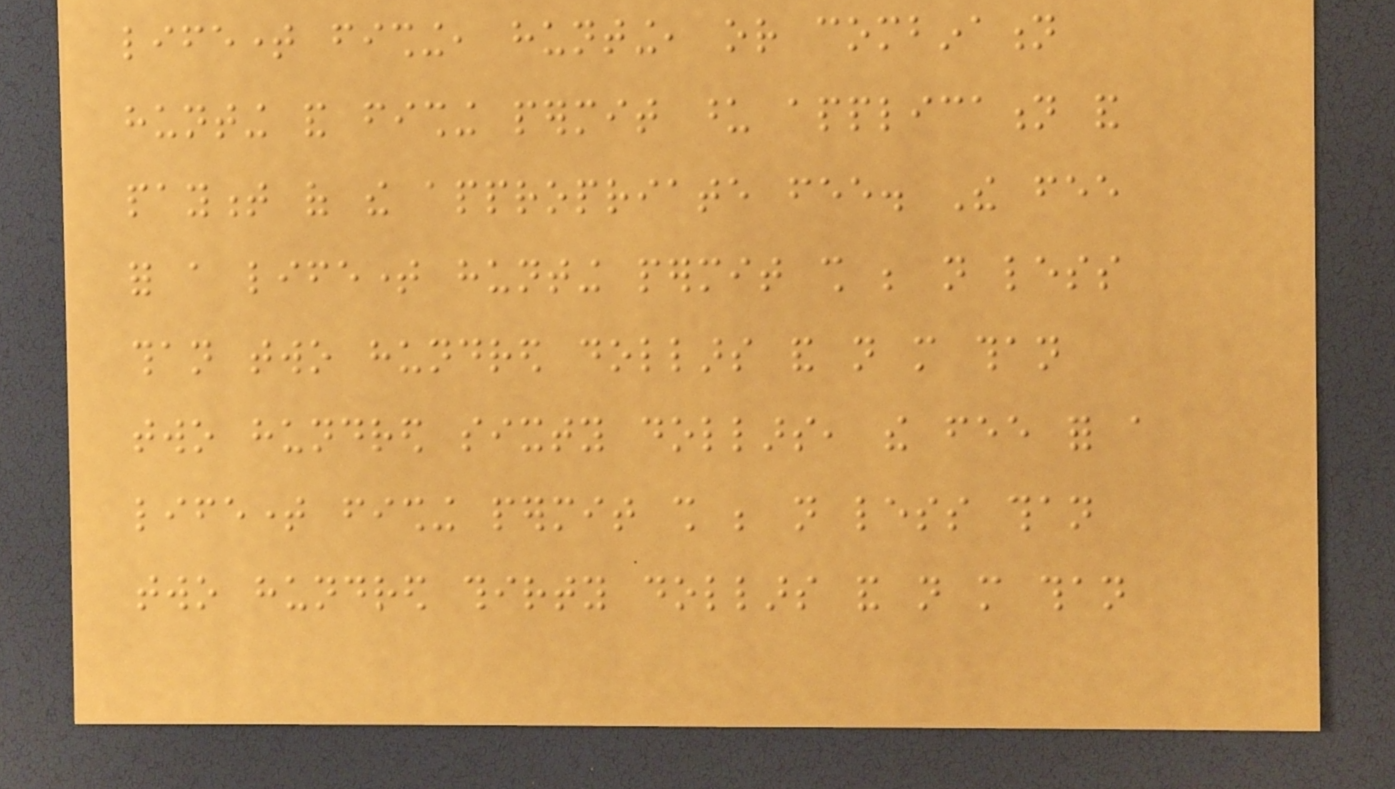lifetime fishing, hunting, or combination
hunting and fishing permit upon application and
payment of the appropriate fee. The fee
for a lifetime hunting permit shall be not less
than two hundred dollars and not more than
two hundred sixty dollars, the fee for a
lifetime fishing permit shall be not less than
two hundred thirty dollars and not more than
